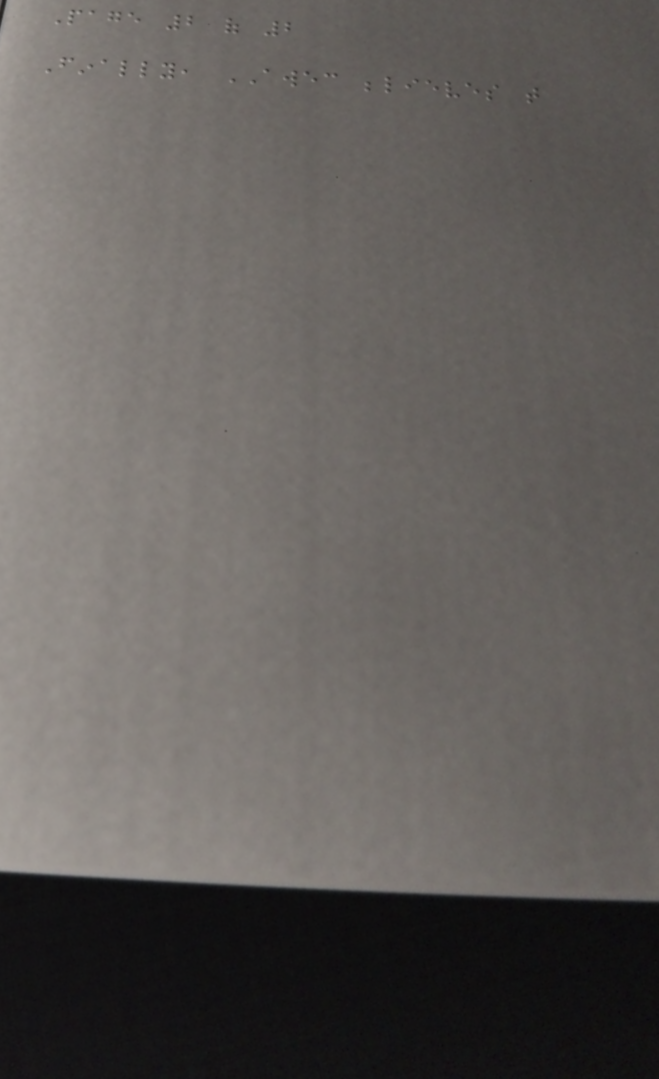Page 2 of 2
Finally, AWEC believes that
